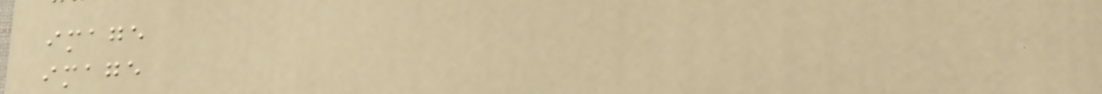image
image
